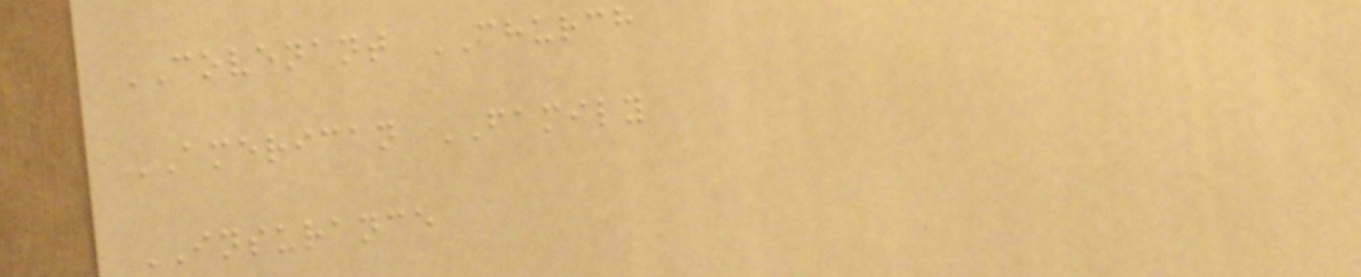COVENANT CHURCH
AMERICAN FAMILY
INSURANCE
